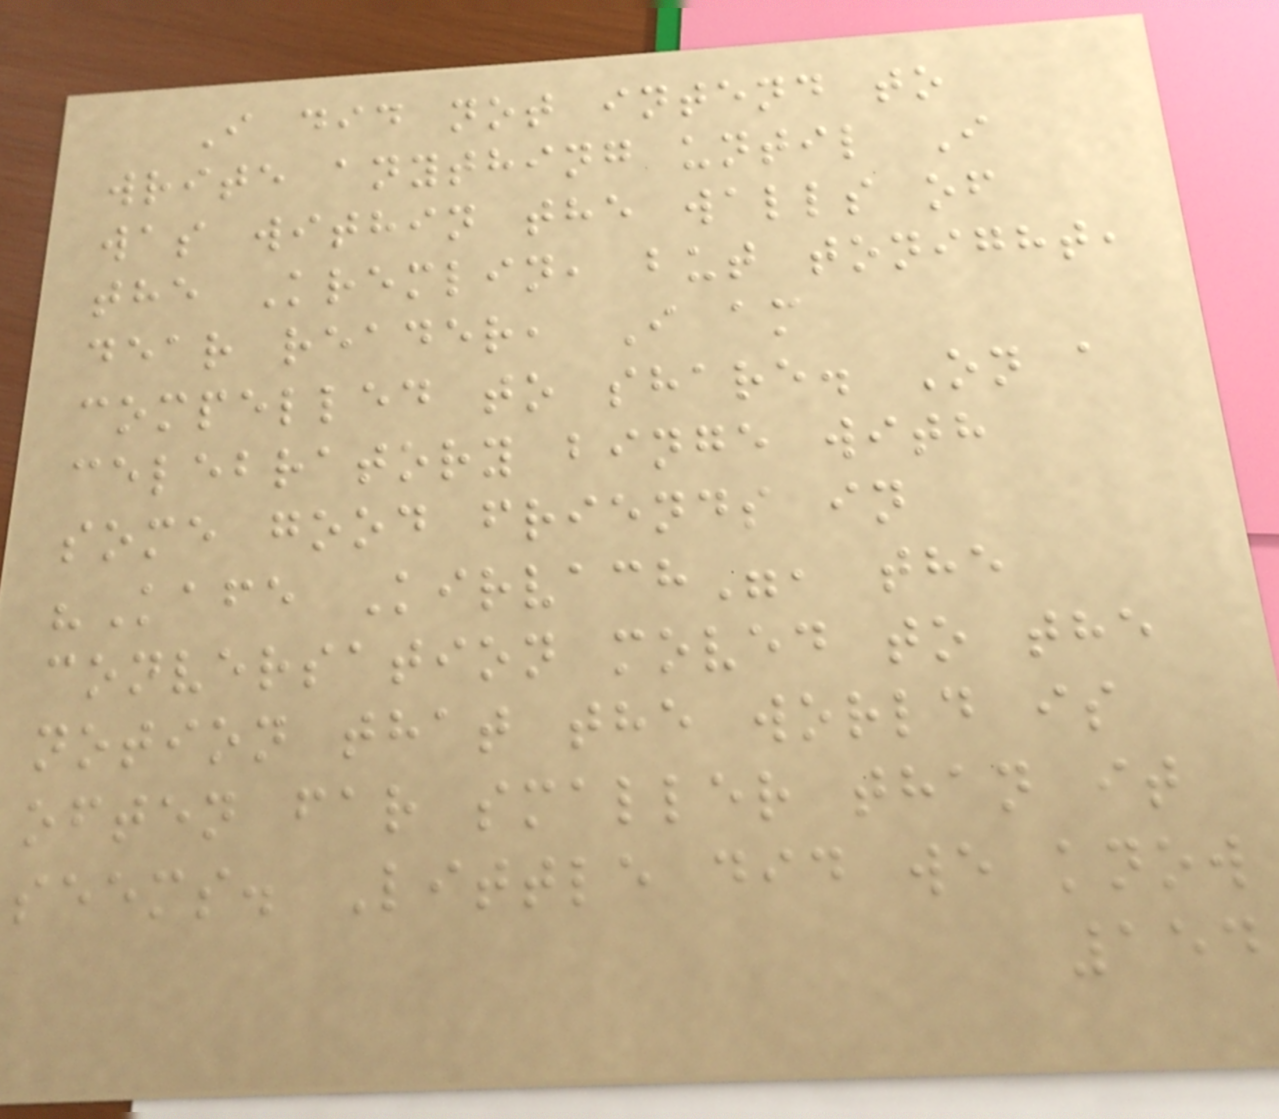I did not intend to
write anything until I
was within the walls of
the Kremlin, but tonight,
dear reader, I am
compelled to share. On a
celebratory binge with
some good friends in
"Kafe Kirvach", the
conversation moved to the
notion that the world is
often far smaller than it
seems. Little did we know
154
